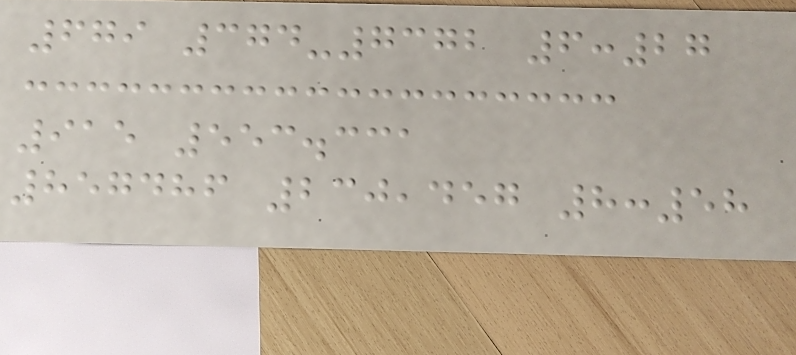679 374-7372 6:27
915 553.331
857486 230,457 8:58
